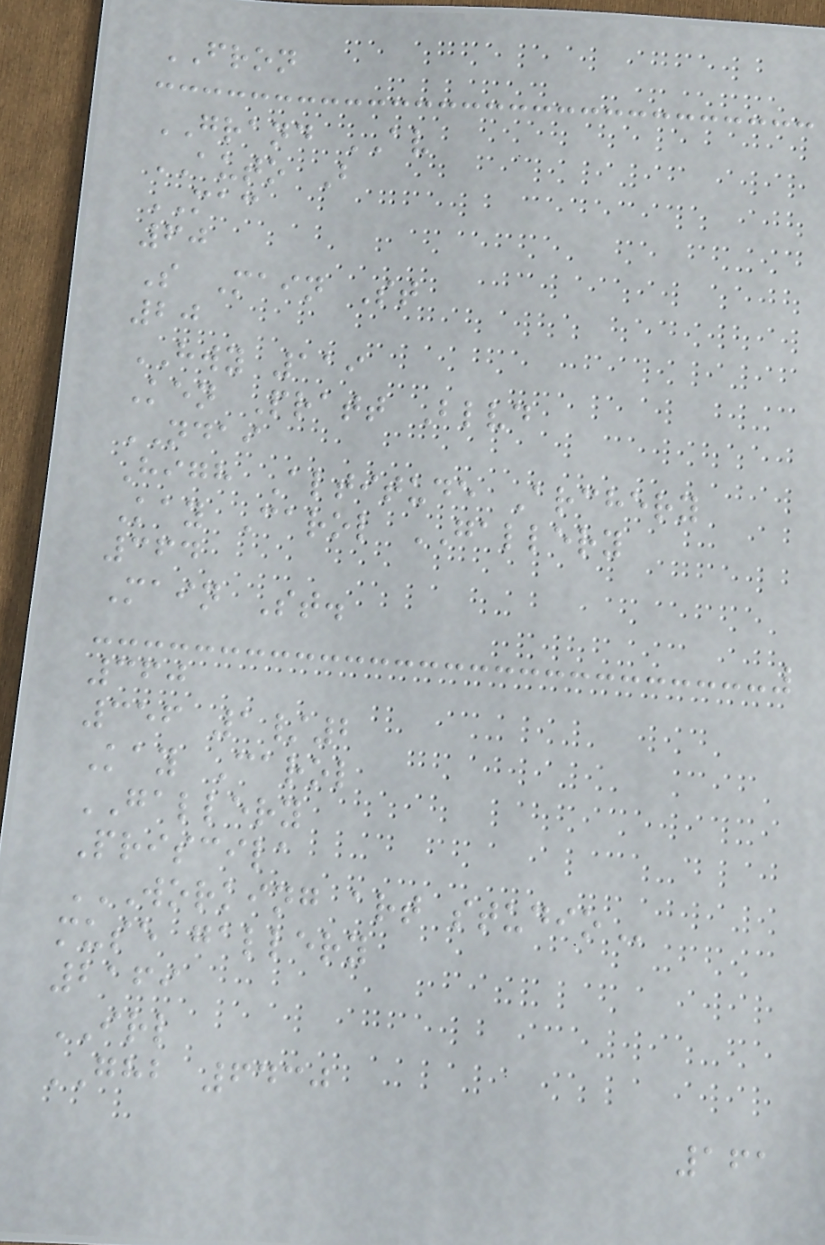FRON
GRAND AV
AUTO B
MAC
60
S Main St
20
HWY 119
Ken Pratt Blvd
NDAI
High Altitude Archery
Kay Carol GALLERY
364
Main St.
360
356 1/2
Kay Carol
GALLERY
Priscila
WORKING ART STUDIO
muse gallery
2169
IRL
GHB 6430
161
